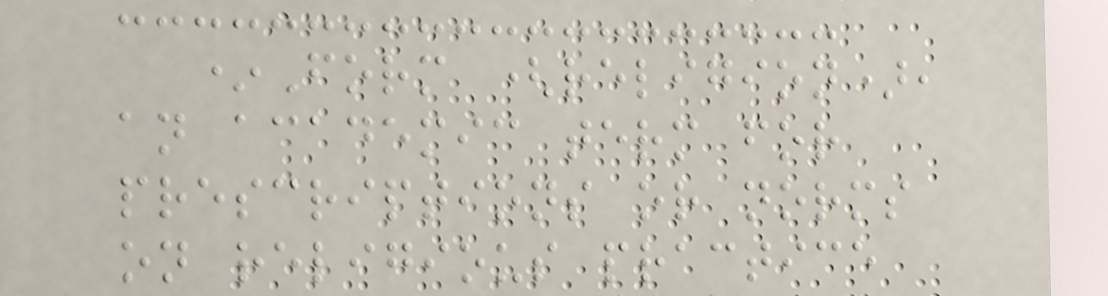*Form (religion),
an academic term for
prescriptions or norms
on religious practice
